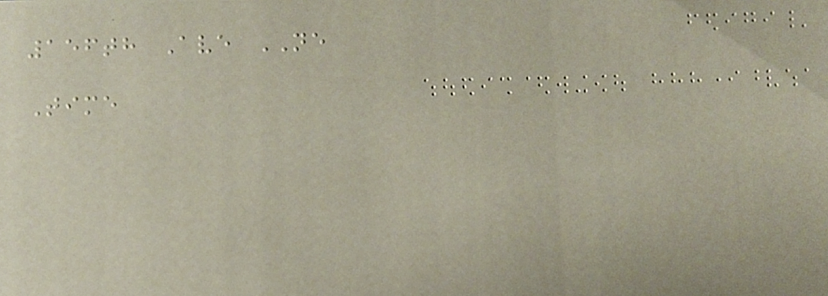156th Ave NE
Time
